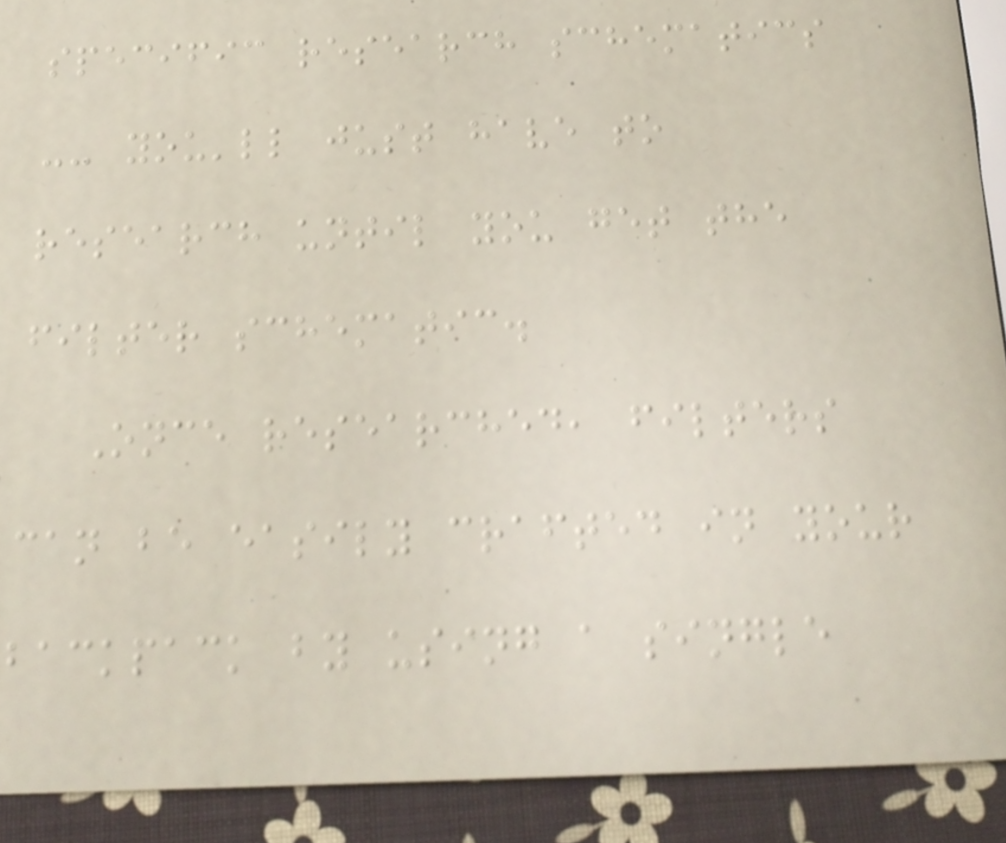specific research schematics
-- you'll just have to
research until you get the
filter schematic.
Once researched, filters
can be easily crafted in your
backpack by using a single
